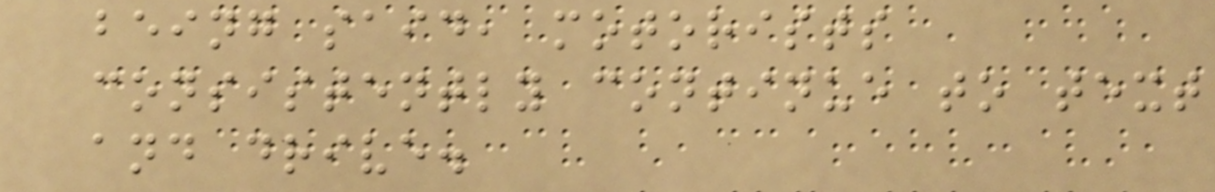being said, motorists
consistently continue to text
and drive.
